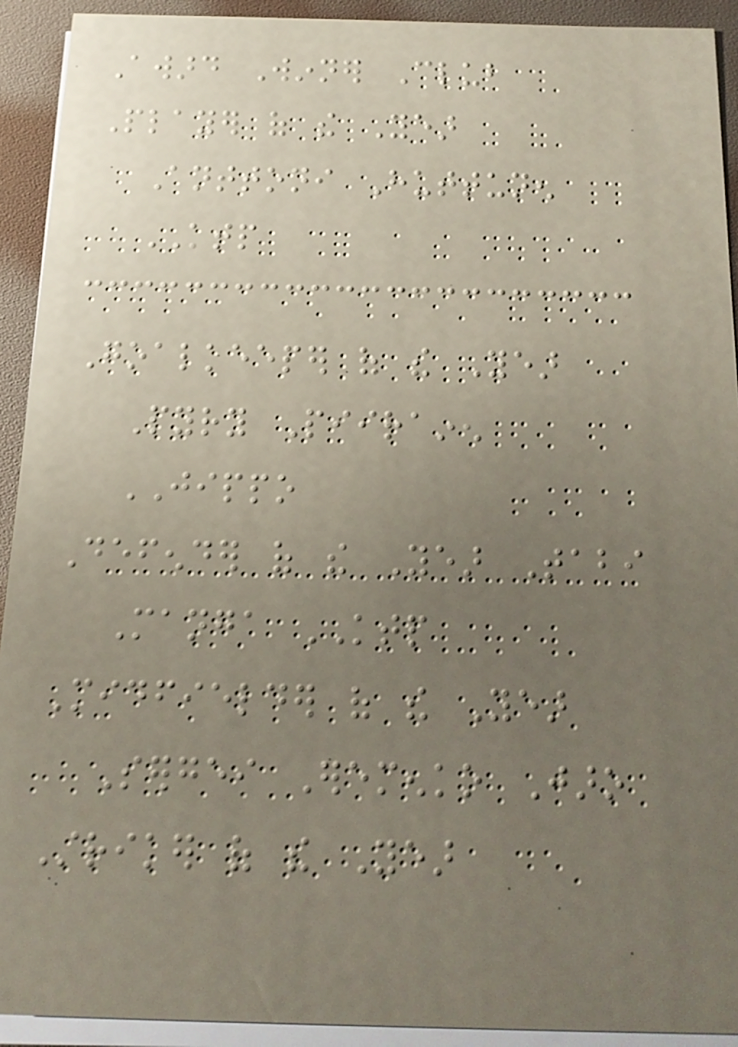Award Winner Club
Player of the Year
Anttoni Huttunen
KTP
Goalkeeper of the Year
Pyry Piirainen
JIPPO
Defender of the Year Tabi
Manga KTP
Midfielder of the Year
Sergei Eremenko Jaro
Striker of the Year
